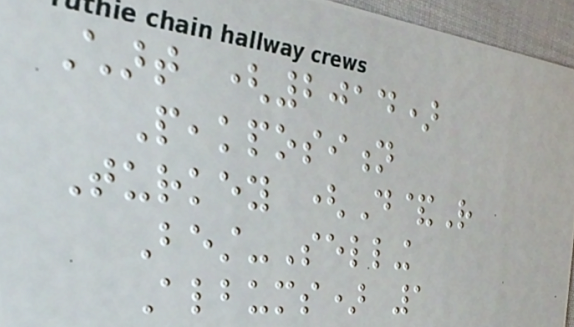Chart (2014)
Peakposition
Turkey (D&R
Best-Selling
Albums) 1
